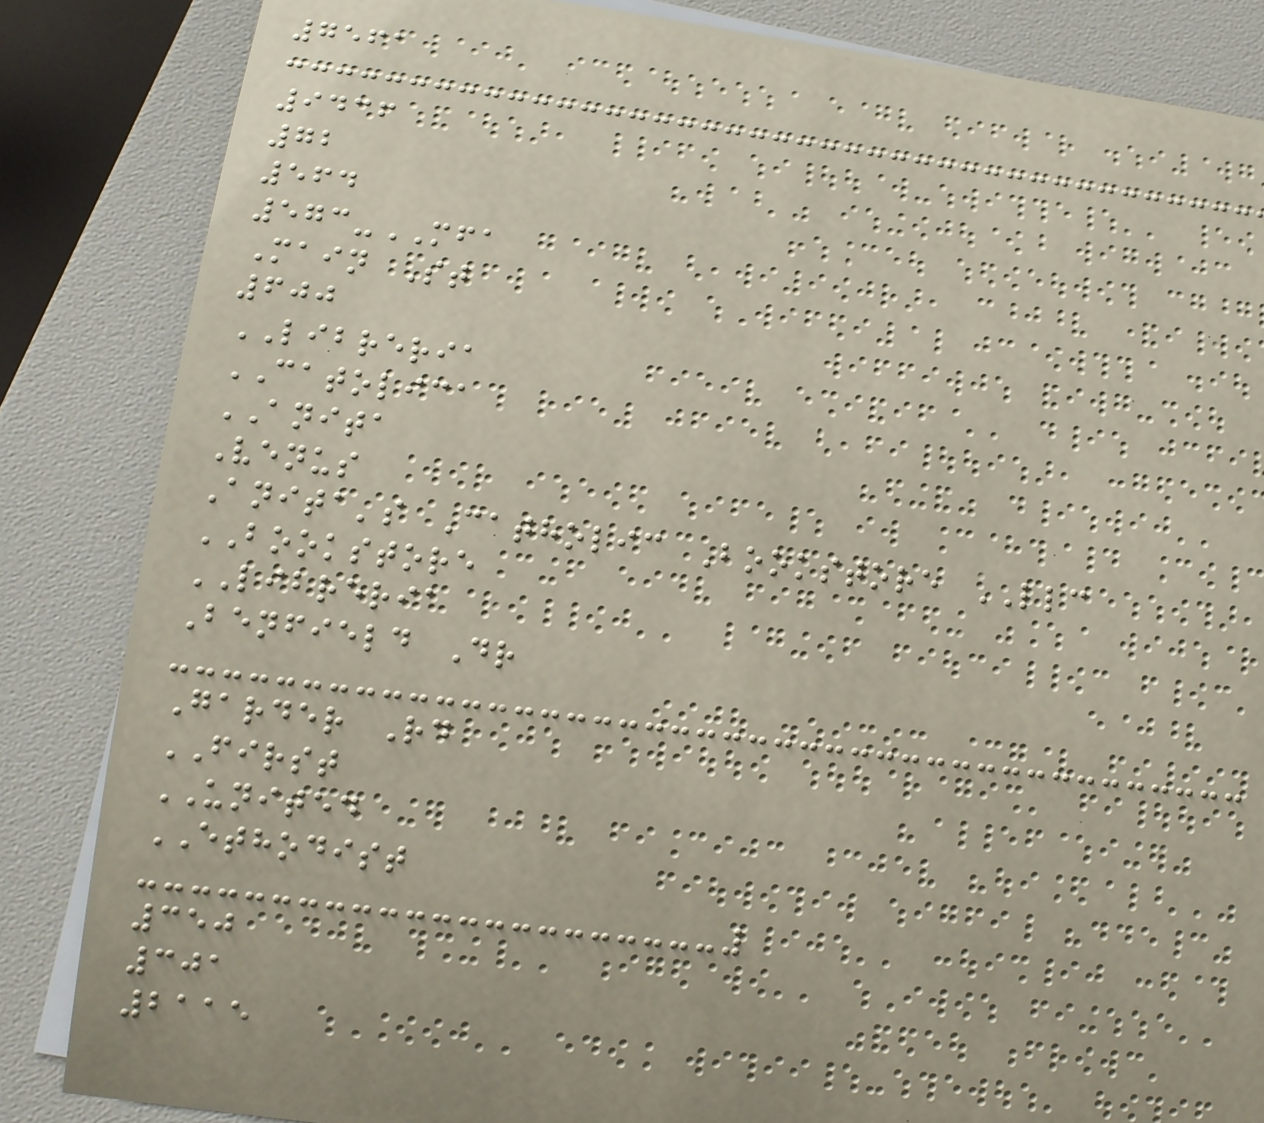7561
9436
72
564
573-MFA
Main St
600
LIBRERIA
CATOLICA
ANITA
Venus
Anita's Catholic Bookstore LLC
BOOKSTORE
LIBRERIA
Benfield Dr
Garder Rd
FIRST
UNITED
ETHODIST
350
301
2115
